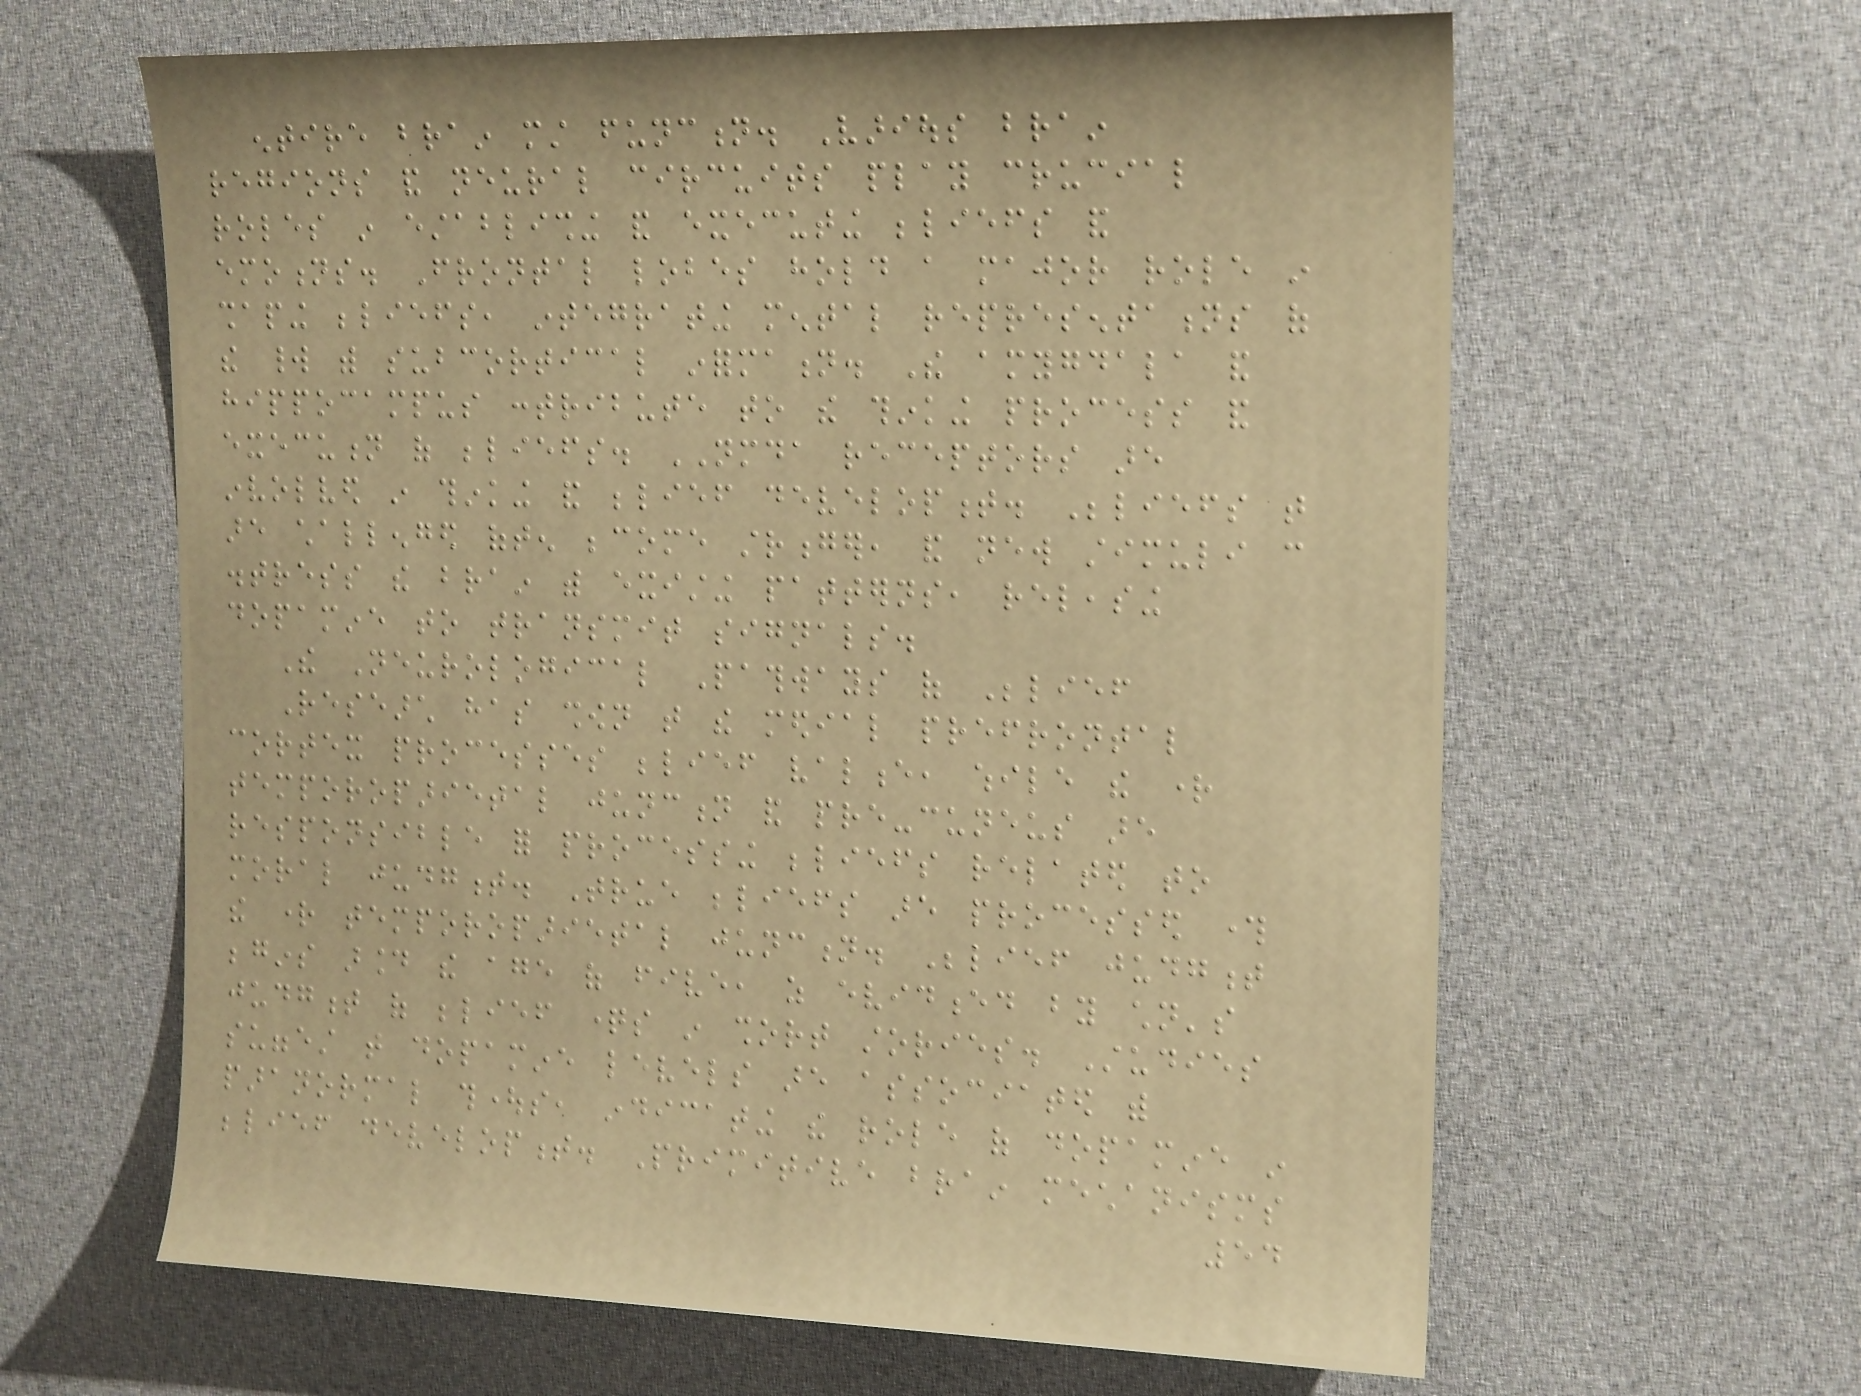entire brain must function. Various brain
regions and neural circuits play crucial
roles in establishing and executing beliefs and
emotions. Frontal lobes hold a major role in
shaping beliefs, integrating mental representations of
the world with subcortical information. The amygdala and
hippocampus contribute to the thinking process and
execution of beliefs. NMDA receptors are
involved in thinking and belief development. Beliefs that
are challenged often become stronger, and new stimuli can
distress the brain with existing patterns, releasing
dopamine to transmit signals.
The Neurological Pathways of Belief
Research has shown that the medial prefrontal
cortex processes belief valence, while the right
temporoparietal junction and pre-cuneus are
responsible for processing beliefs related to
moral judgment. True beliefs are processed through
the right temporoparietal junction. Belief judgment
begins around the age of five, as evidenced by children's
judgment of belief questions in short stories. Studies
suggest that dopamine levels are associated with
paranormal thoughts, indicating the role of dopamine in
belief development. Primitive brain mechanisms
54
